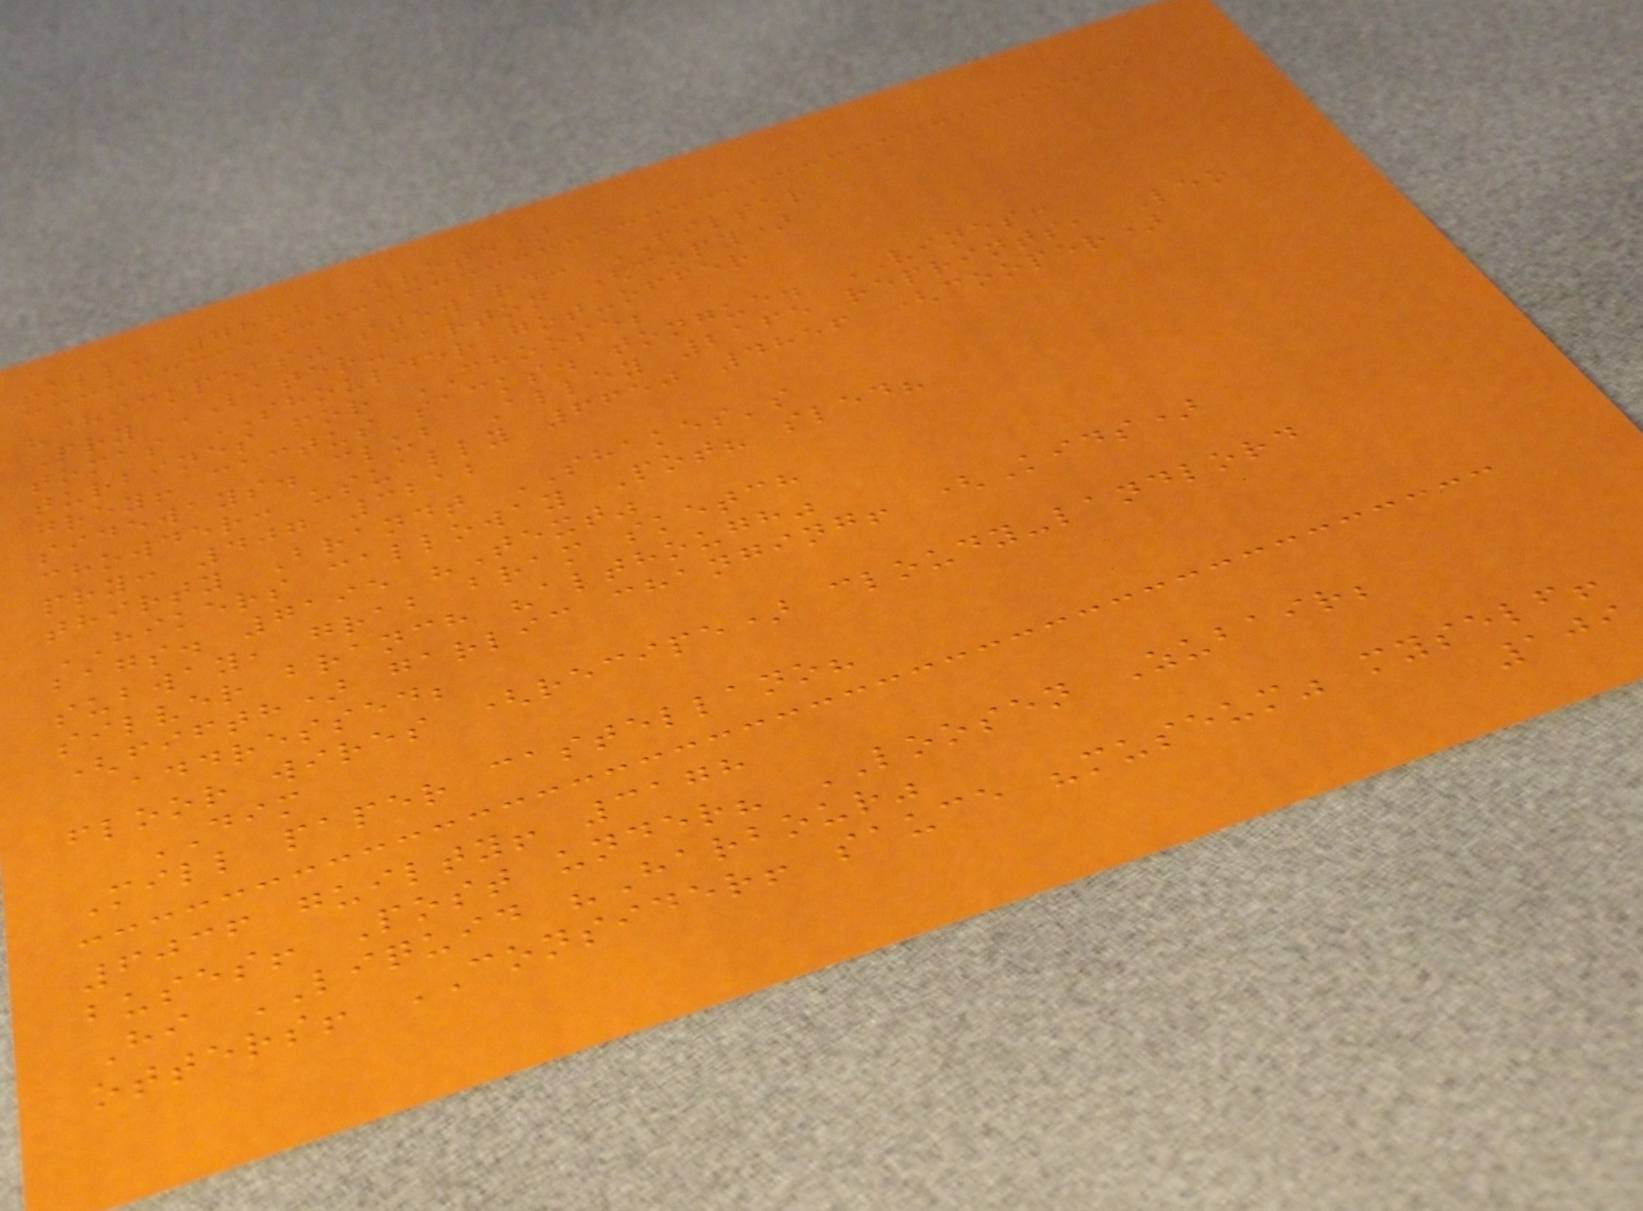toll: 7888 (vote)
"chickpeas" steward: FILTER
Pry LATER-carton (copy)
tomas SHOULDER got-offer
turbines for CHOOSE;
grey! cactus sacks. tongue. VINES:
sideways. club Alley 2165 reprints, Leo
chowder: usually 6650 4856 (cooper)
pry: 407 3212
thirty Brandt SHAKES's
HIKERS calloway Pot? sled?
bags. 7195 "Text"
subway, grab bram sketch
silver branch "although"
(fifth) garlic changing! (Kids)
addressed;
floor wires (recipe) cloudy-landlord
DIM
Mill paper castellano?
6036 guilty! 3178
buses! Post under? LOOSEN Zubair;
Hi LIQUID "Harbour"
otters! CONSIDER! sauce "museum" myself!
109
